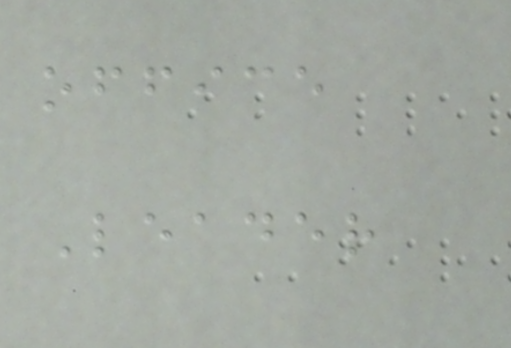office
Leader
